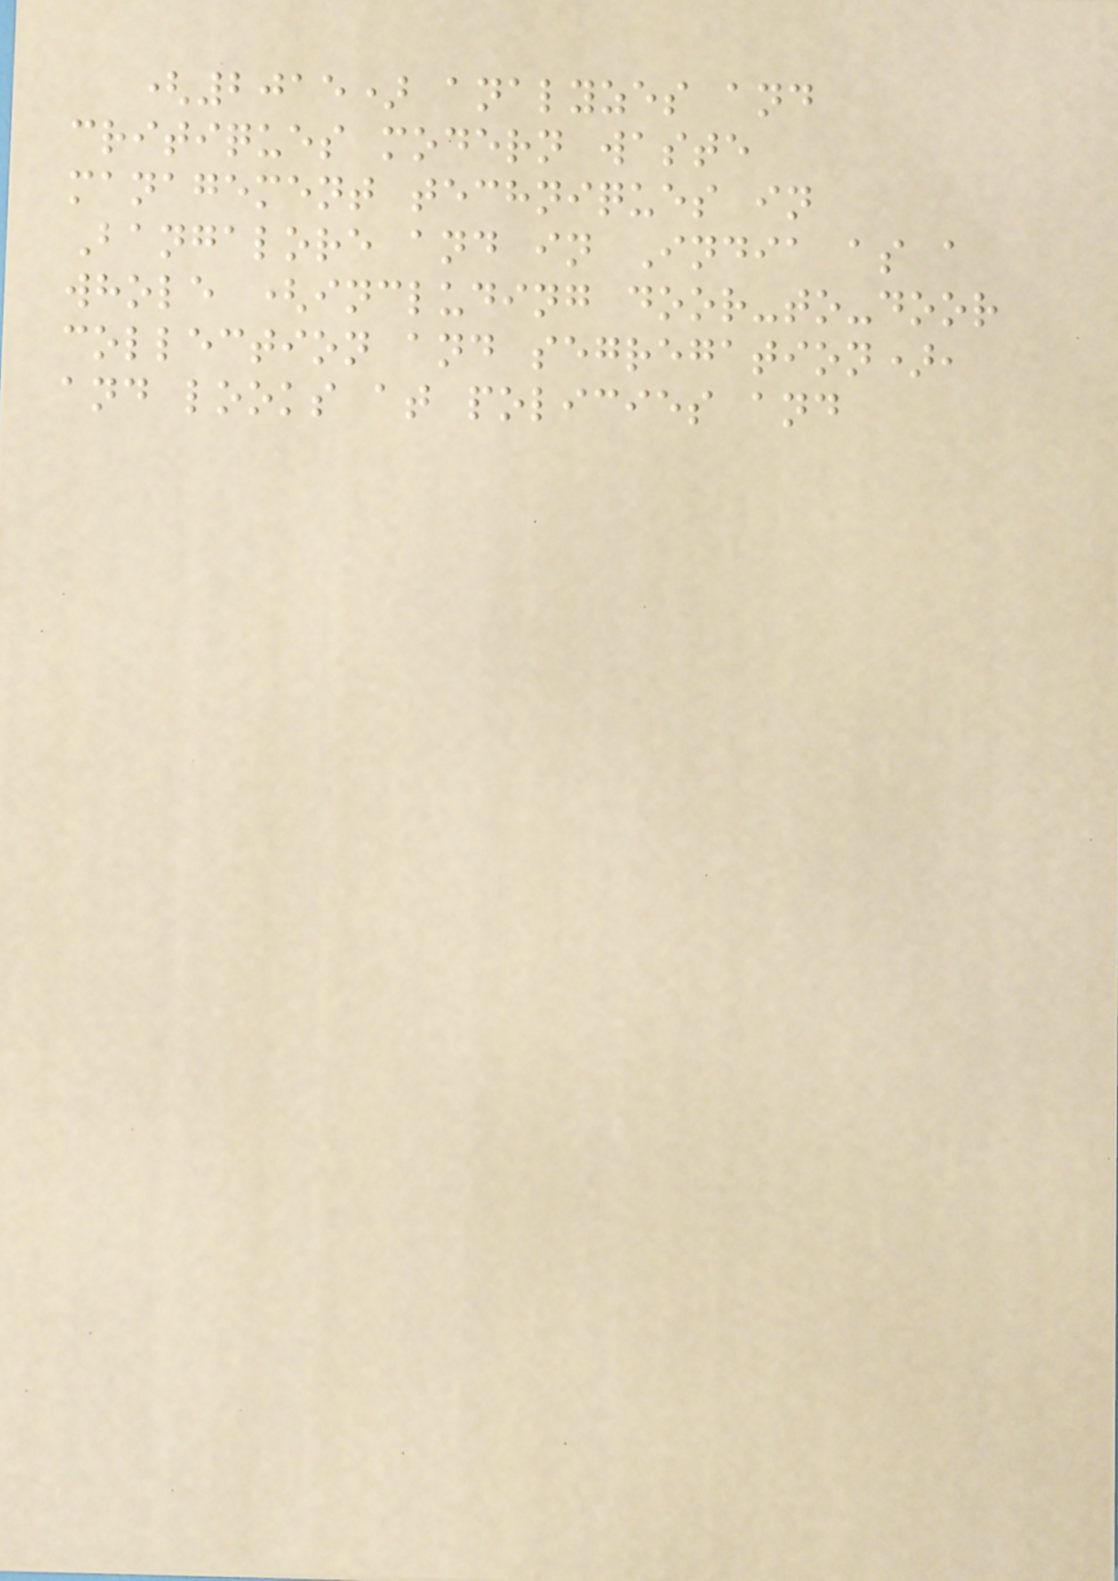(2015) analyzes and
critiques modern waste
management techniques in
Bangalore and in India as a
whole (including door-to-door
collection and segregation),
and looks at policies and
